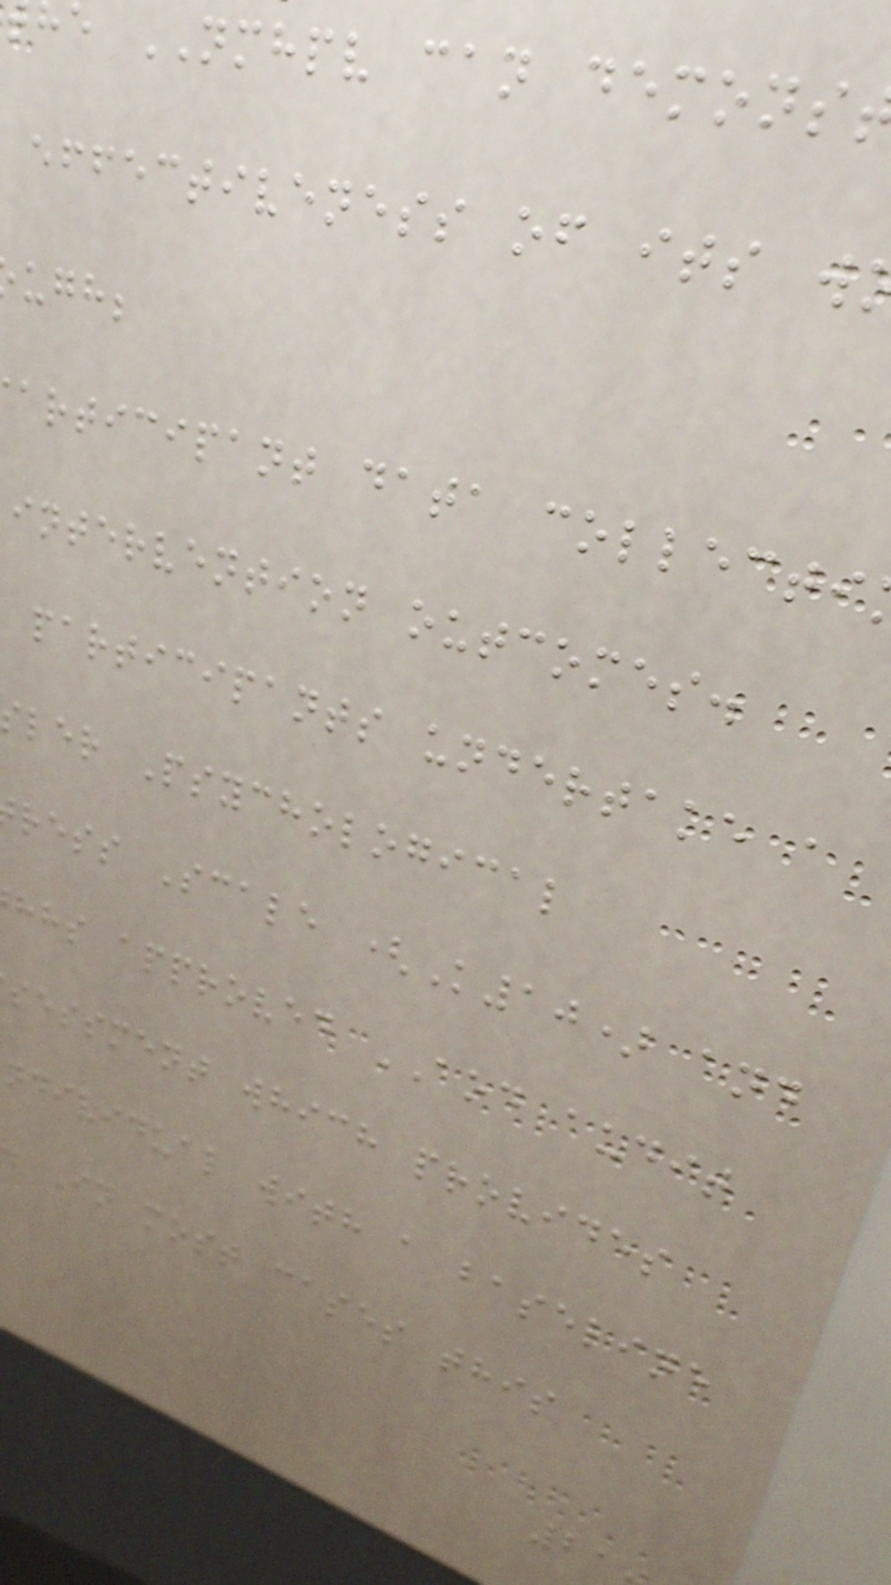he NMHPV can demons
effectiveness of its w
ugh;
articipant data collecti
intervention outcomes.
participants undertake a
sler Psychological
ress Scale (K10) and
hhs approved AOD audit
sessment which provides
ndividual with a baseline
. In most cases this
